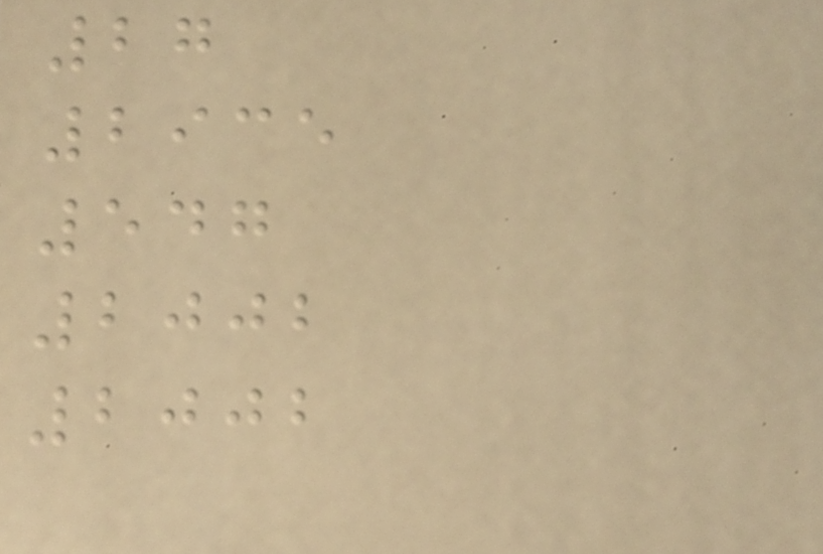27
2935
547
2002
2002
